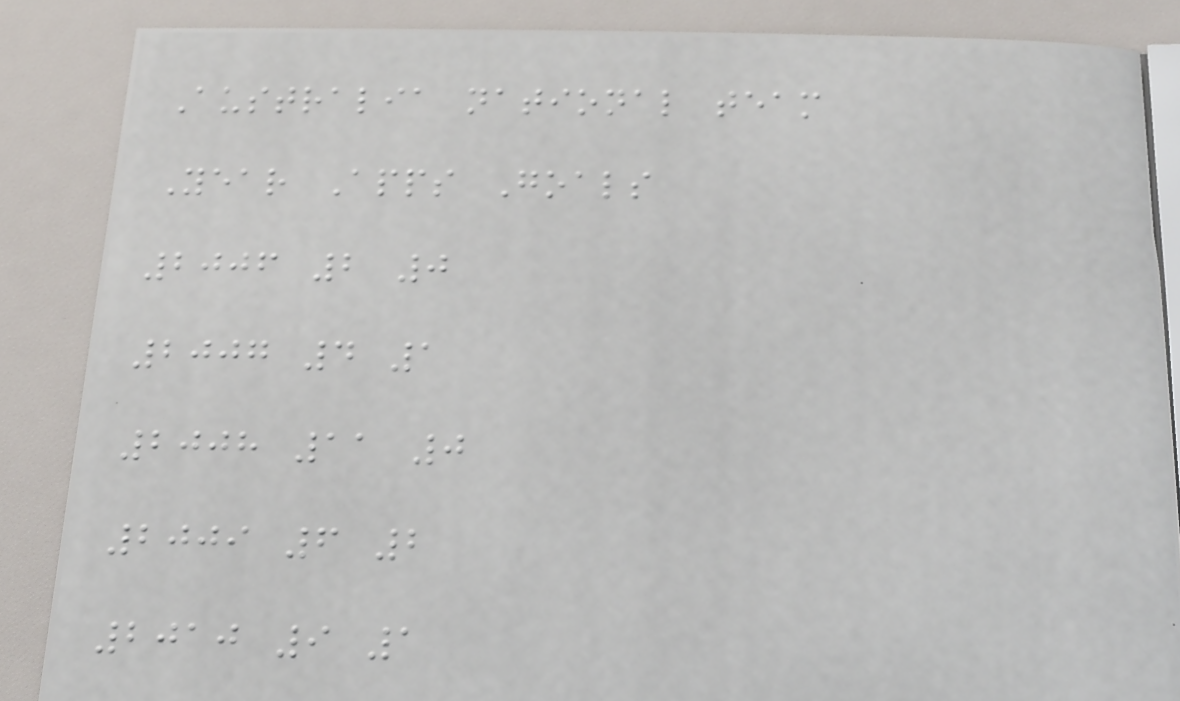Australia national team
Year Apps Goals
2006 2 0
2007 4 1
2008 11 0
2009 6 2
2010 9 1
